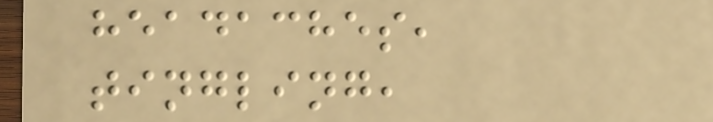headaches,
tingling,
